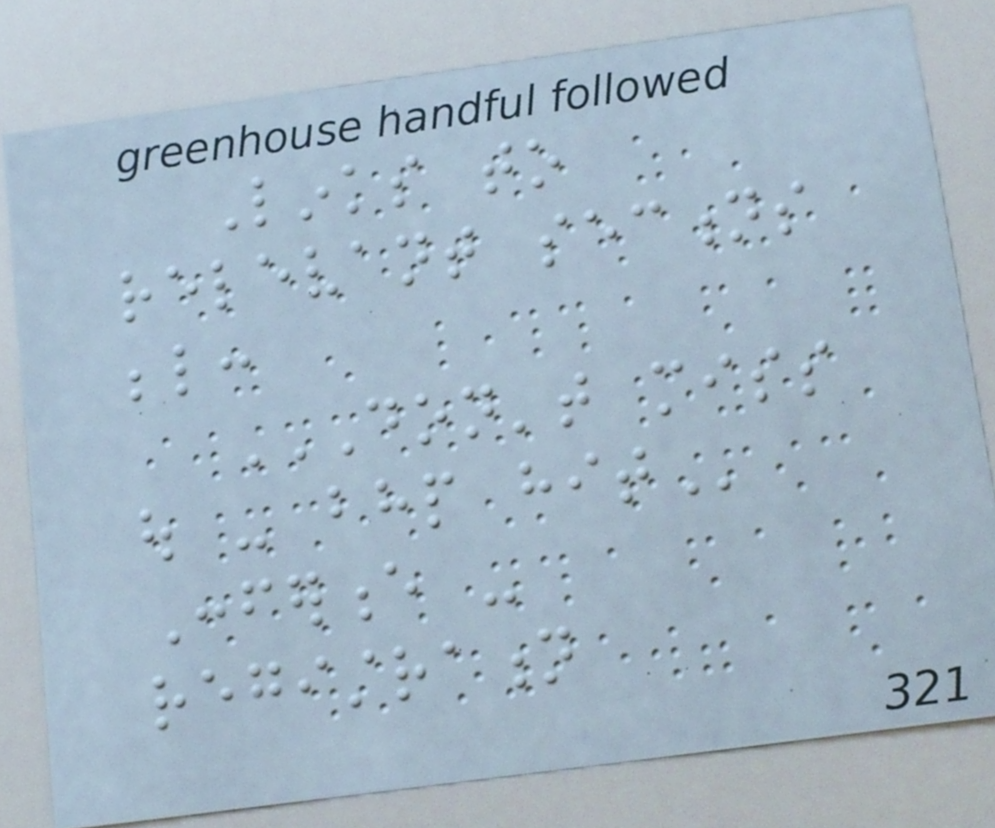Links to
relevant sections
below:
DON'T MISS
OUT - BHP HIT
Conference -
registration
